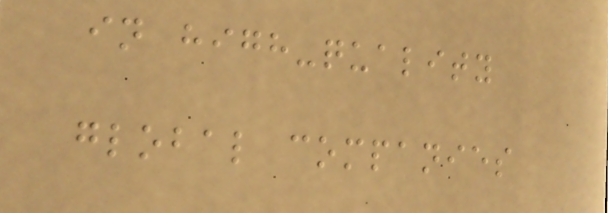in high-quality
global companies
